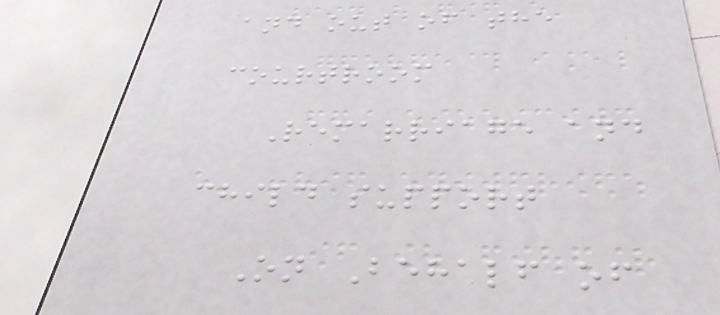and out of the
courtroom
Remarriage and
child support
On Behalf of
